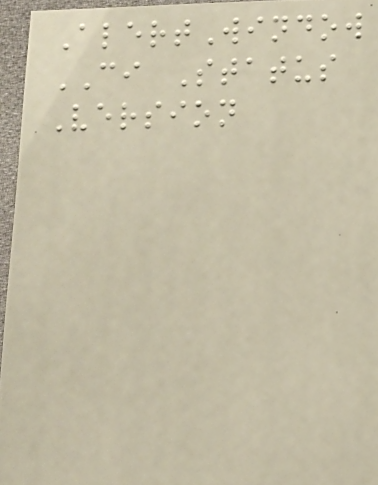AlertWindow
CI Status
Version
